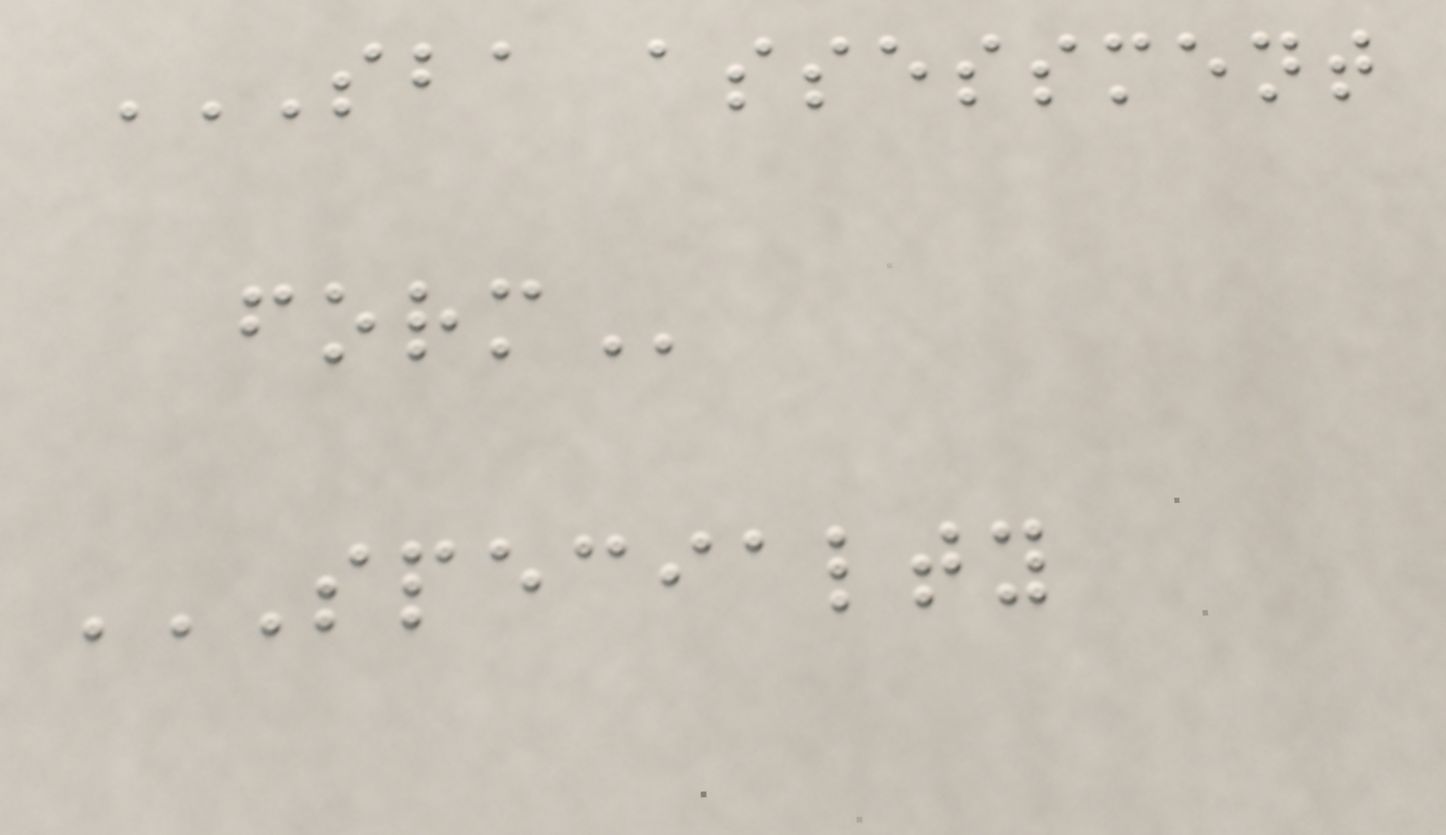SBA ASSESSMENT
FORM
SPECIALTY
